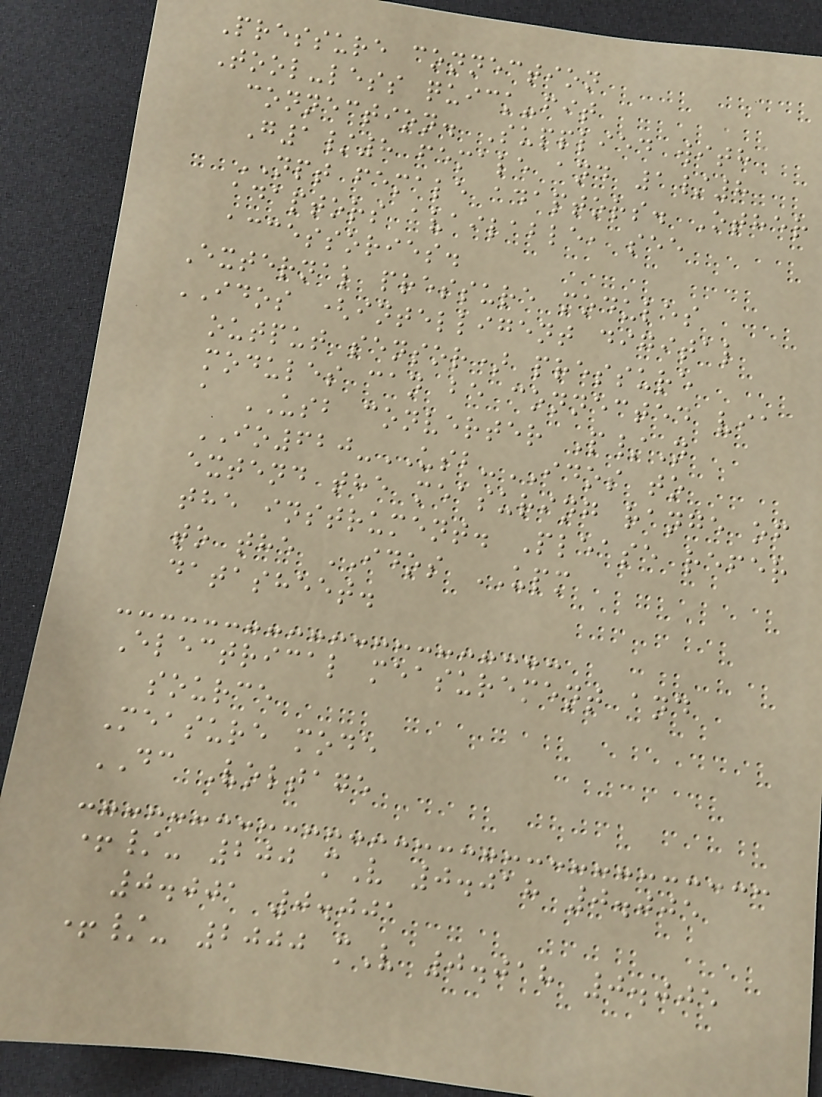Pressure connection
Tool-less quick-fit
connection. Supplied with
G1/8 female and 1/8
NPT female adaptors. Other
adaptors available, see
accessories.
External pressure modules
IDOS (intelligent digital
output sensor) pressure
modules can be connected via
a USB converter P/N
IO620-USB-IDOS to
extend the measuring range of
the instrument. Please refer
to the IDOS UPM
datasheet.
Electrical measurement and
source
Measure mode
DC Voltage
+/- 200 mV 0.018 0.005
0.001 0.001
+/- 2000 mV 0.018 0.005
